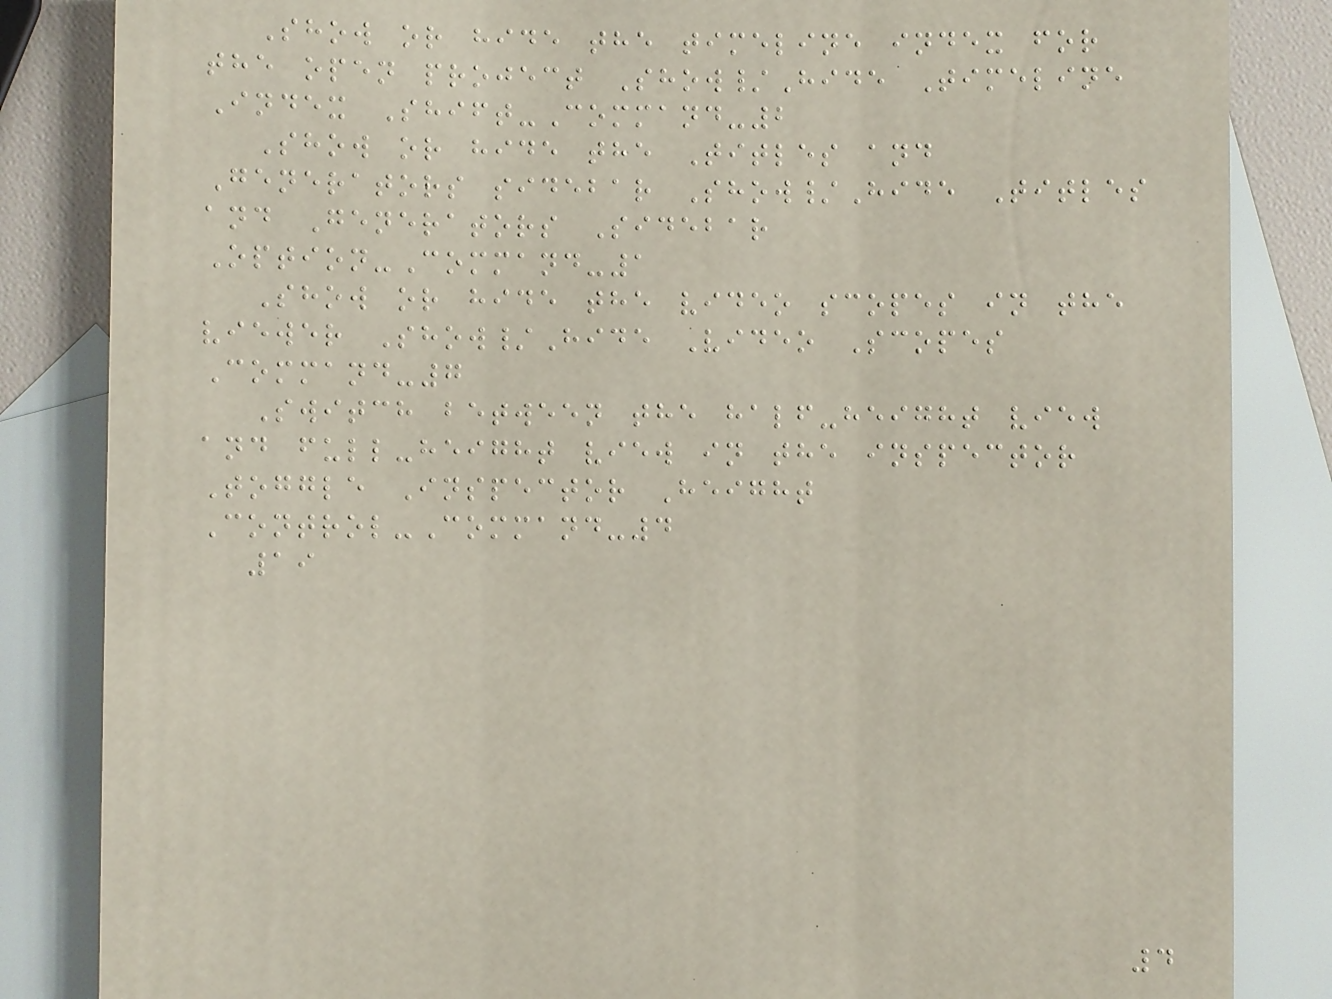Show or hide the timeline index for
the open project Show/Hide Timeline
Index Shift-Command-2
Show or hide the Titles and
Generators sidebar Show/Hide Titles
and Generators Sidebar
Option-Command-1
Show or hide the video scopes in the
viewer Show/Hide Video Scopes
Command-7
Switch between the half-height view
and full-height view in the inspector
Toggle Inspector Height
Control-Command-4
19
4
